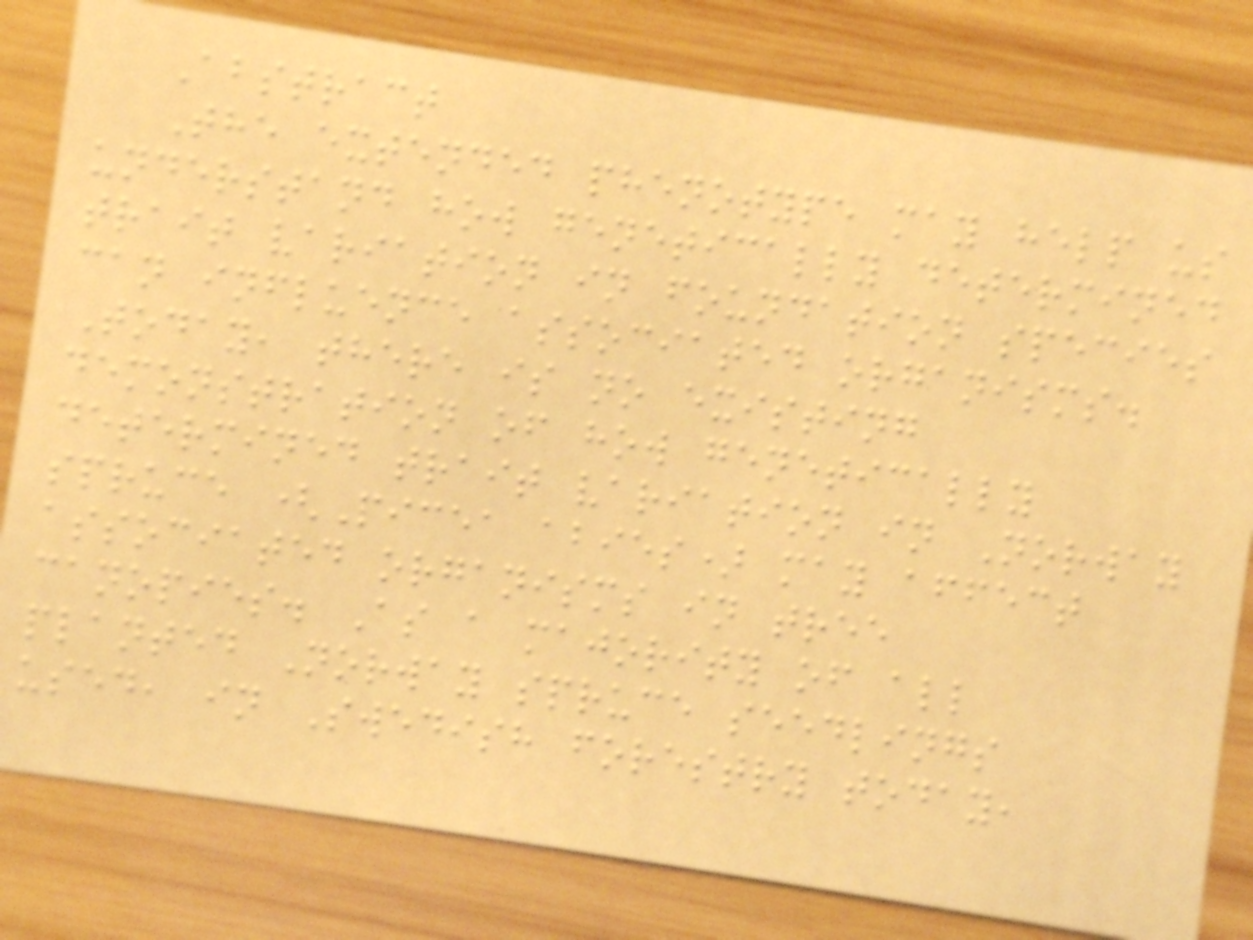Abstract
The extended phenotype may help us
understand how genetically determined
trait variation in foundation species
can influence associated organisms.
Today, there is no existing
demonstration of how genetically
determined trait variation in Norway
spruce (Picea abies) may affect
associated organisms in tree
canopies. As a majority of all
planted Norway spruce seedlings
used, in Swedish forestry today,
